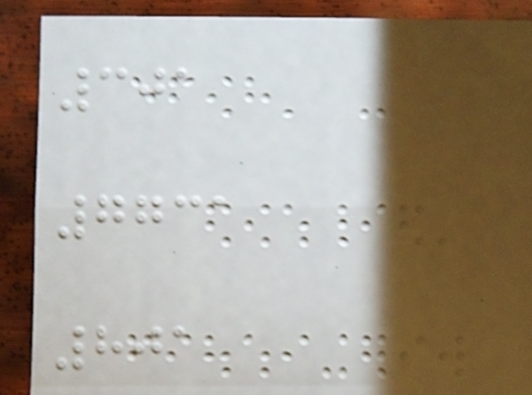301
7731
801
